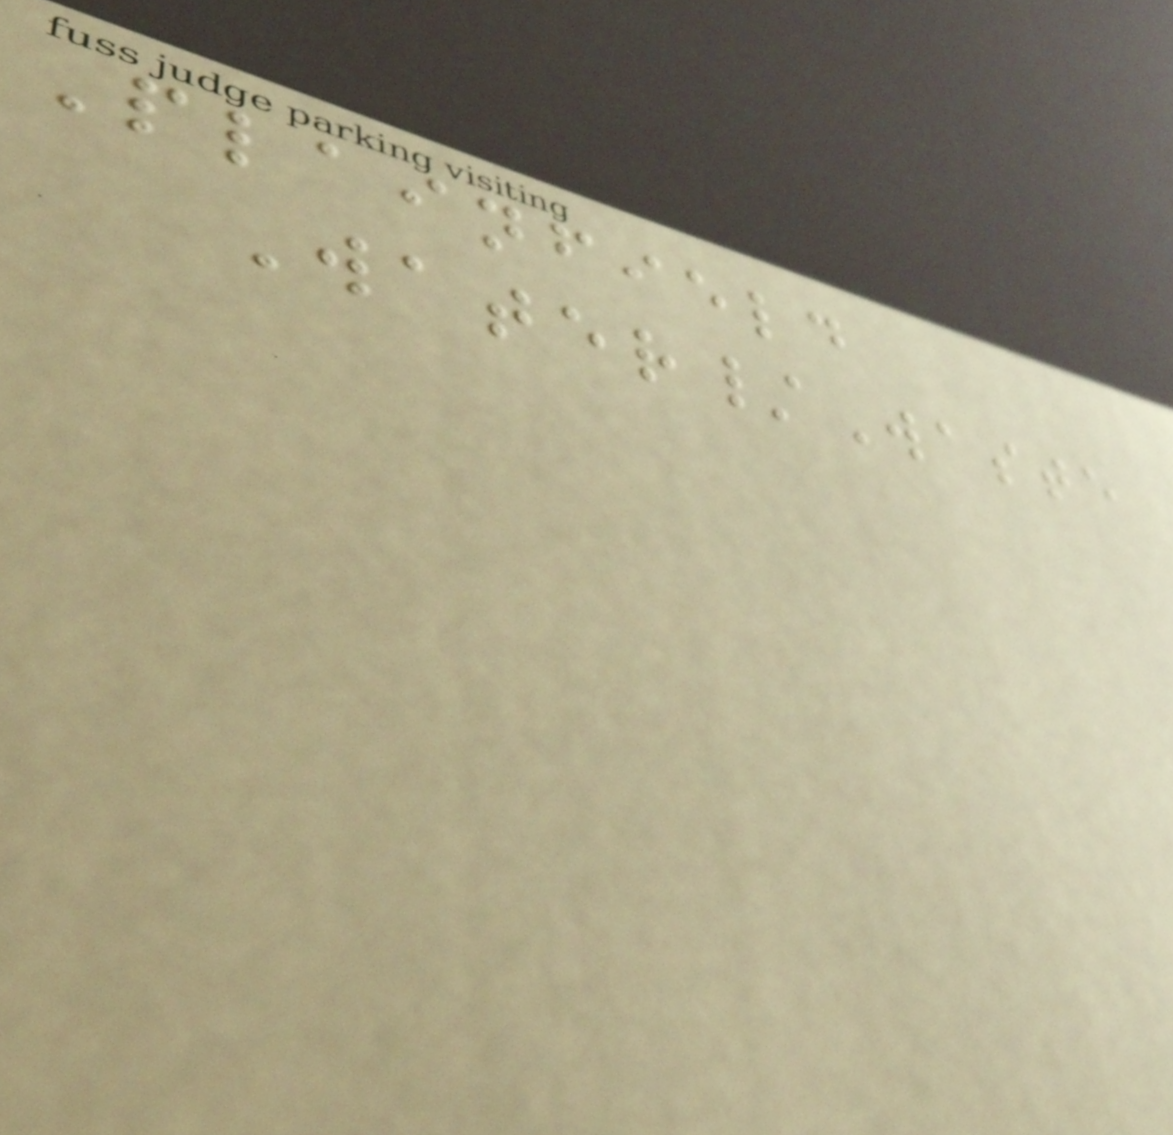Plainfield
Water/Waste
